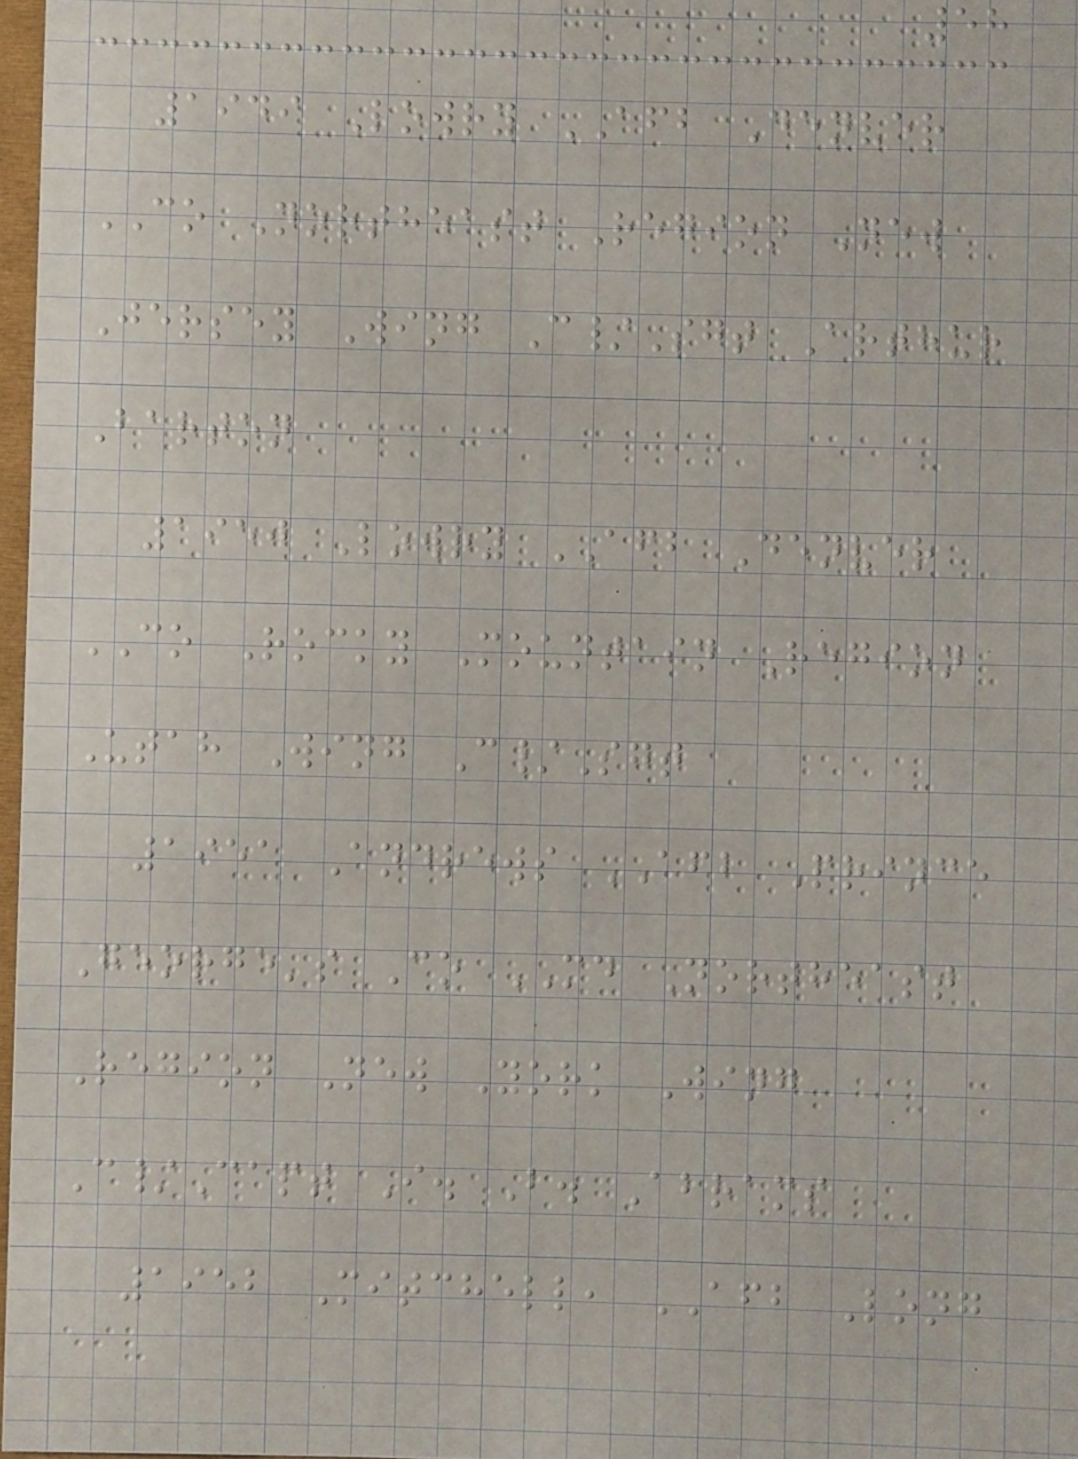58
1949 Lowry AFB Denver
CO Northeast Region New
Jersey Wing C/Sgt Arthur
Barton
1950 Lowry AFB Denver
CO Rocky Mountain Region
Utah Wing C/Sgt
1951 Andrews AFB Prince
George's Co MD Northeast
Region New York Wing
C/Capt I. B. Abrams
1952 Mitchell, AFB Long
